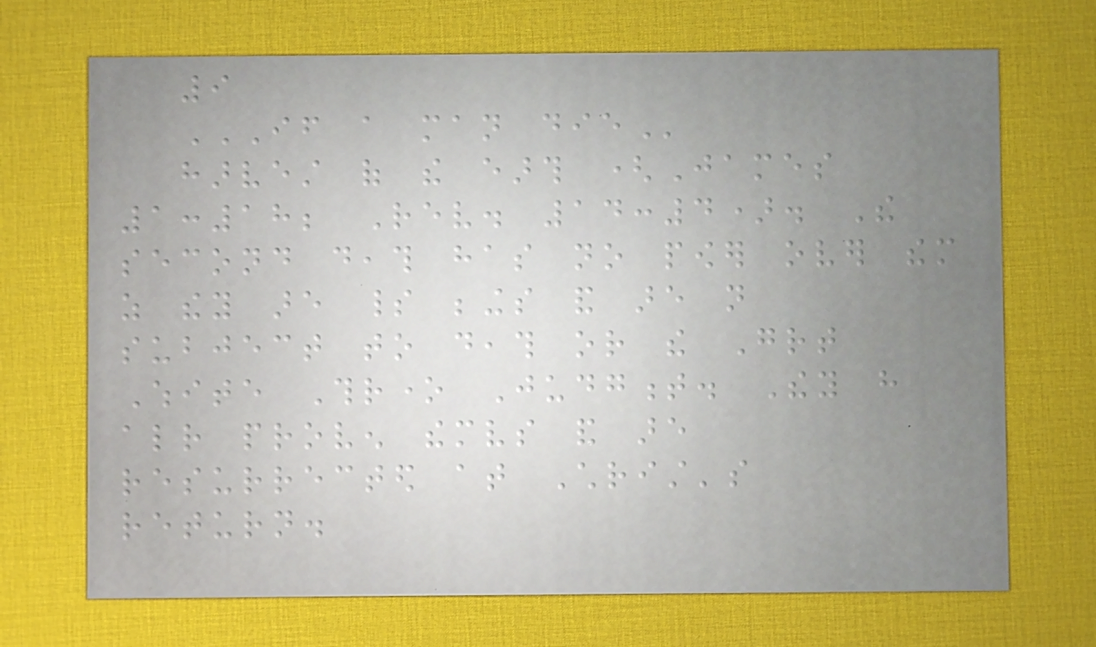9
IF A MAN DIE
harvest of the earth (James
1:18; Rev. 14:4). The
second death has no power over them
as they are spirit beings and are not
subject to death or the Great
White Throne Judgment. They have
already proven themselves and are
resurrected at Christ's
return.
